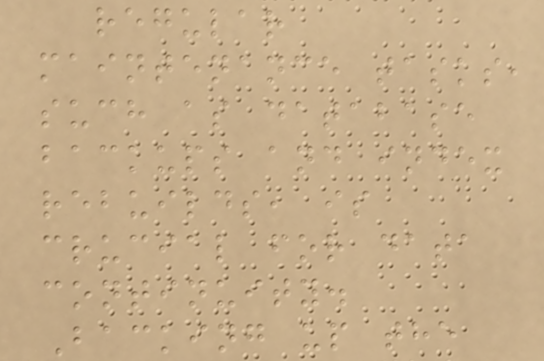regular
maintenance tasks,
such as database
backups and index
rebuilds, is
crucial for data
continuity.
Backing up the
